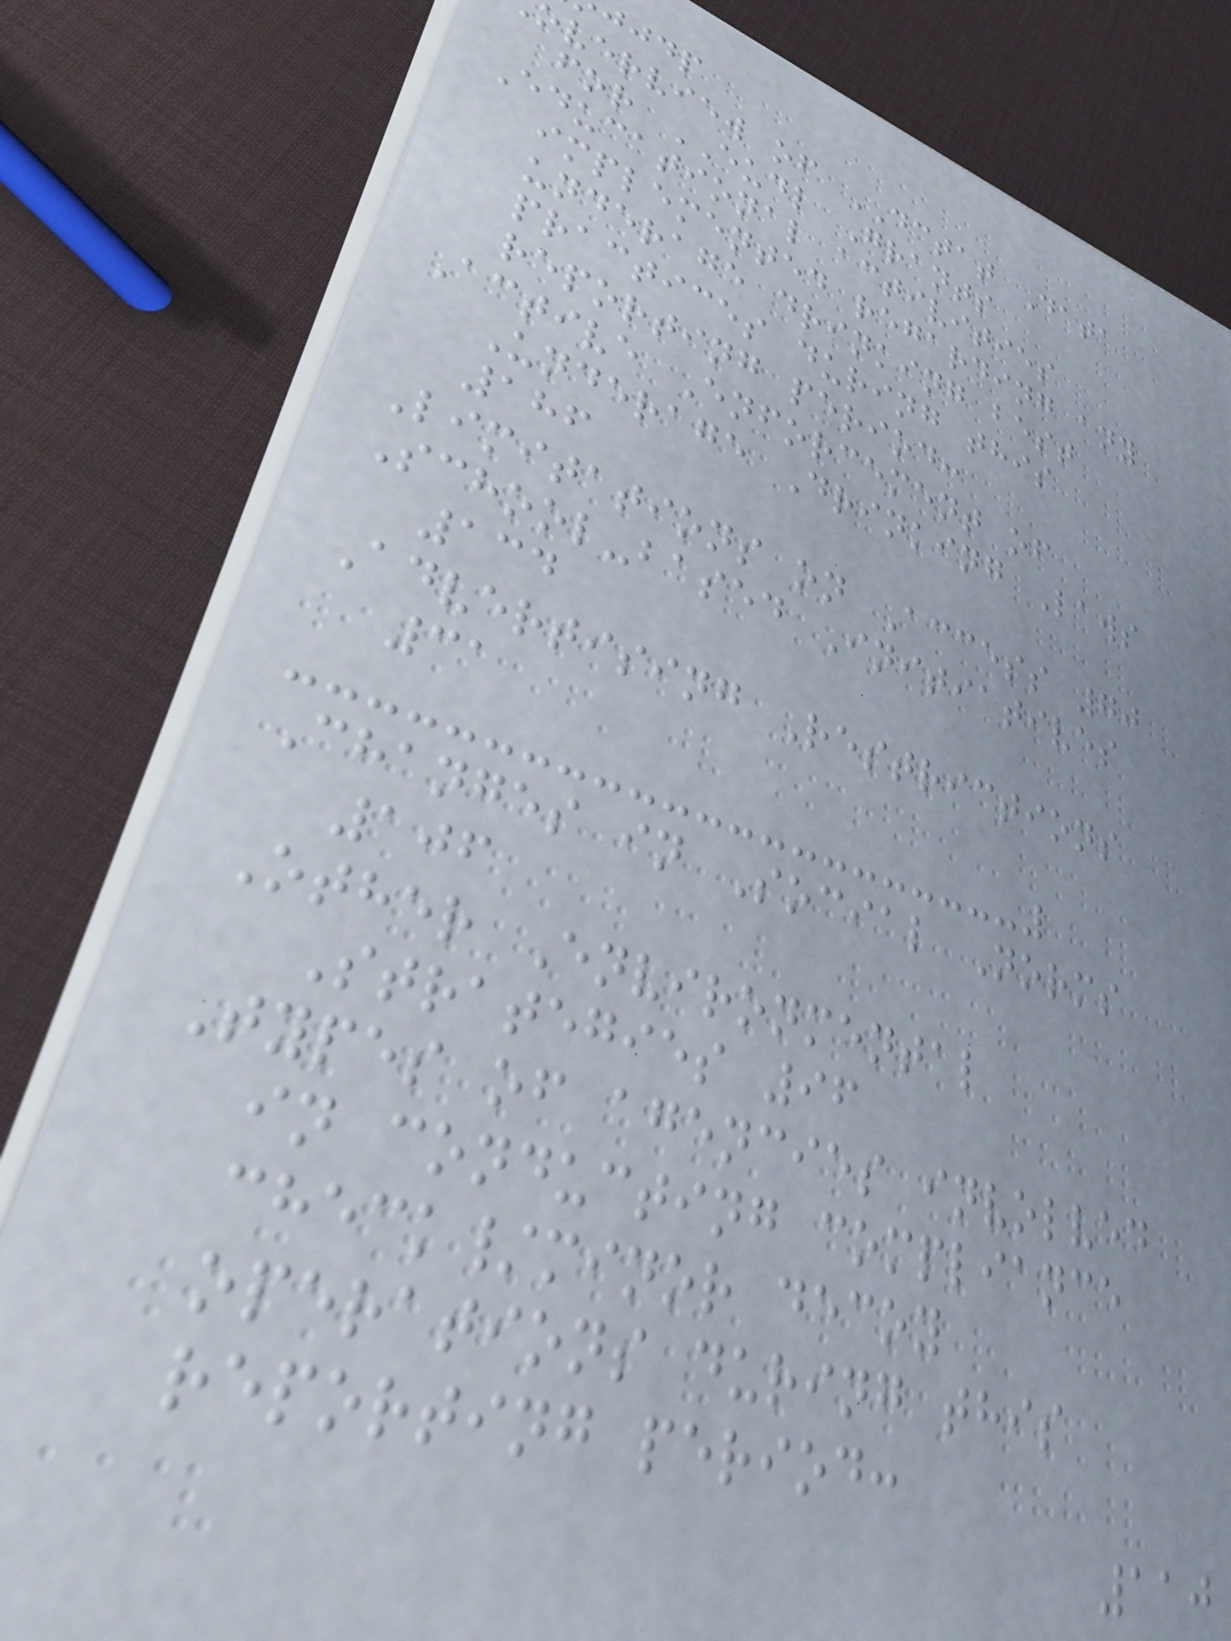jjdp
overview of DCTAT Data
for EUDL Grants
Educational activities
implemented regarding any
underage drinking best
practices during this
reporting period:
Active Enforcement of
Underage Drinking Laws
186
Limitations on Access 70
School-based Initiatives
134
Advertising Restrictions
31
Changes in Social Norms
106
Other Environmental
Strategies 96
Types of agencies involved
in conducting compliance
check/minor decoy
operations during this
reporting period:
110
